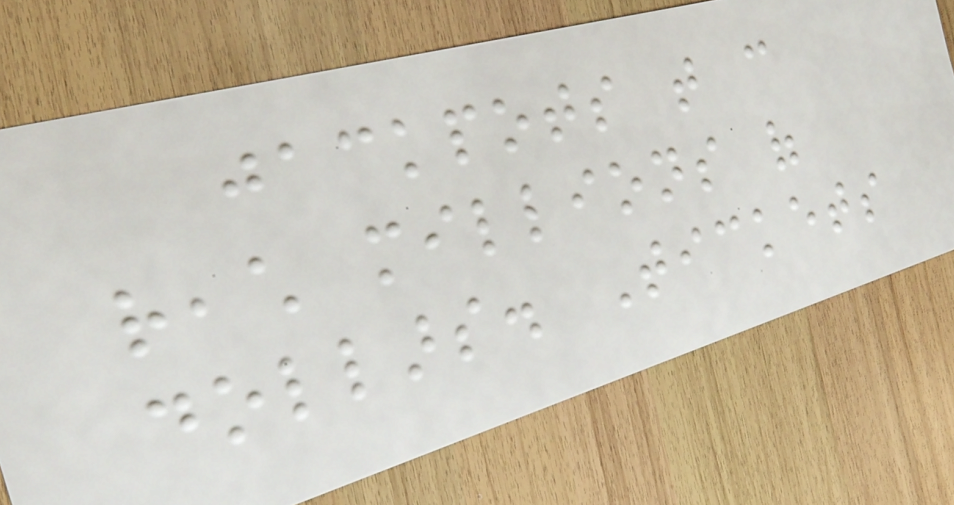jackpots that can
reach millions of
dollars. Tickets
